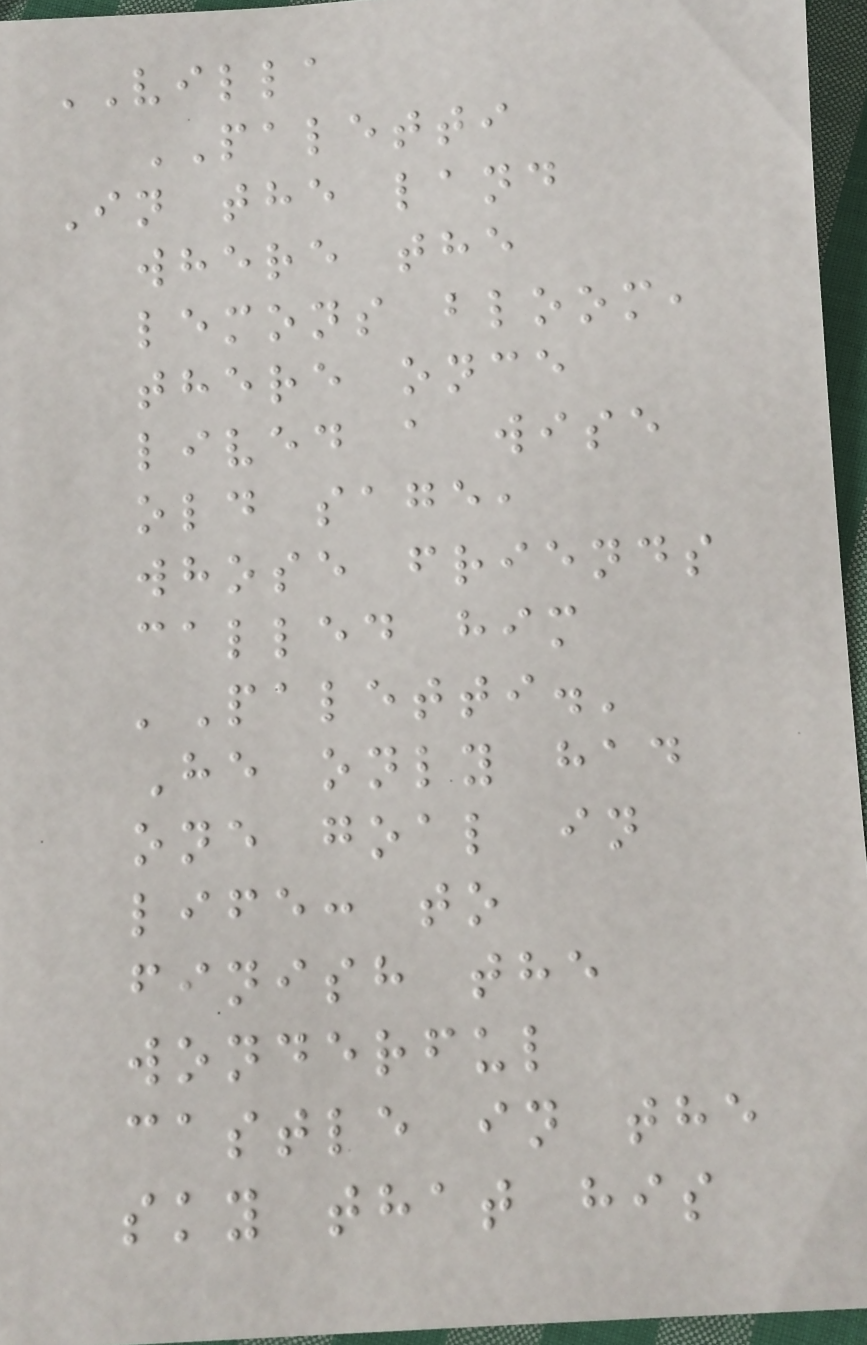VILLA
PALETTI
In the land
where the
lemons bloom,
there once
lived a wise
old sage,
whose friends
called him
'Paletti.'
He only had
one goal in
life: to
finish the
wonderful
castle in the
sky that his
